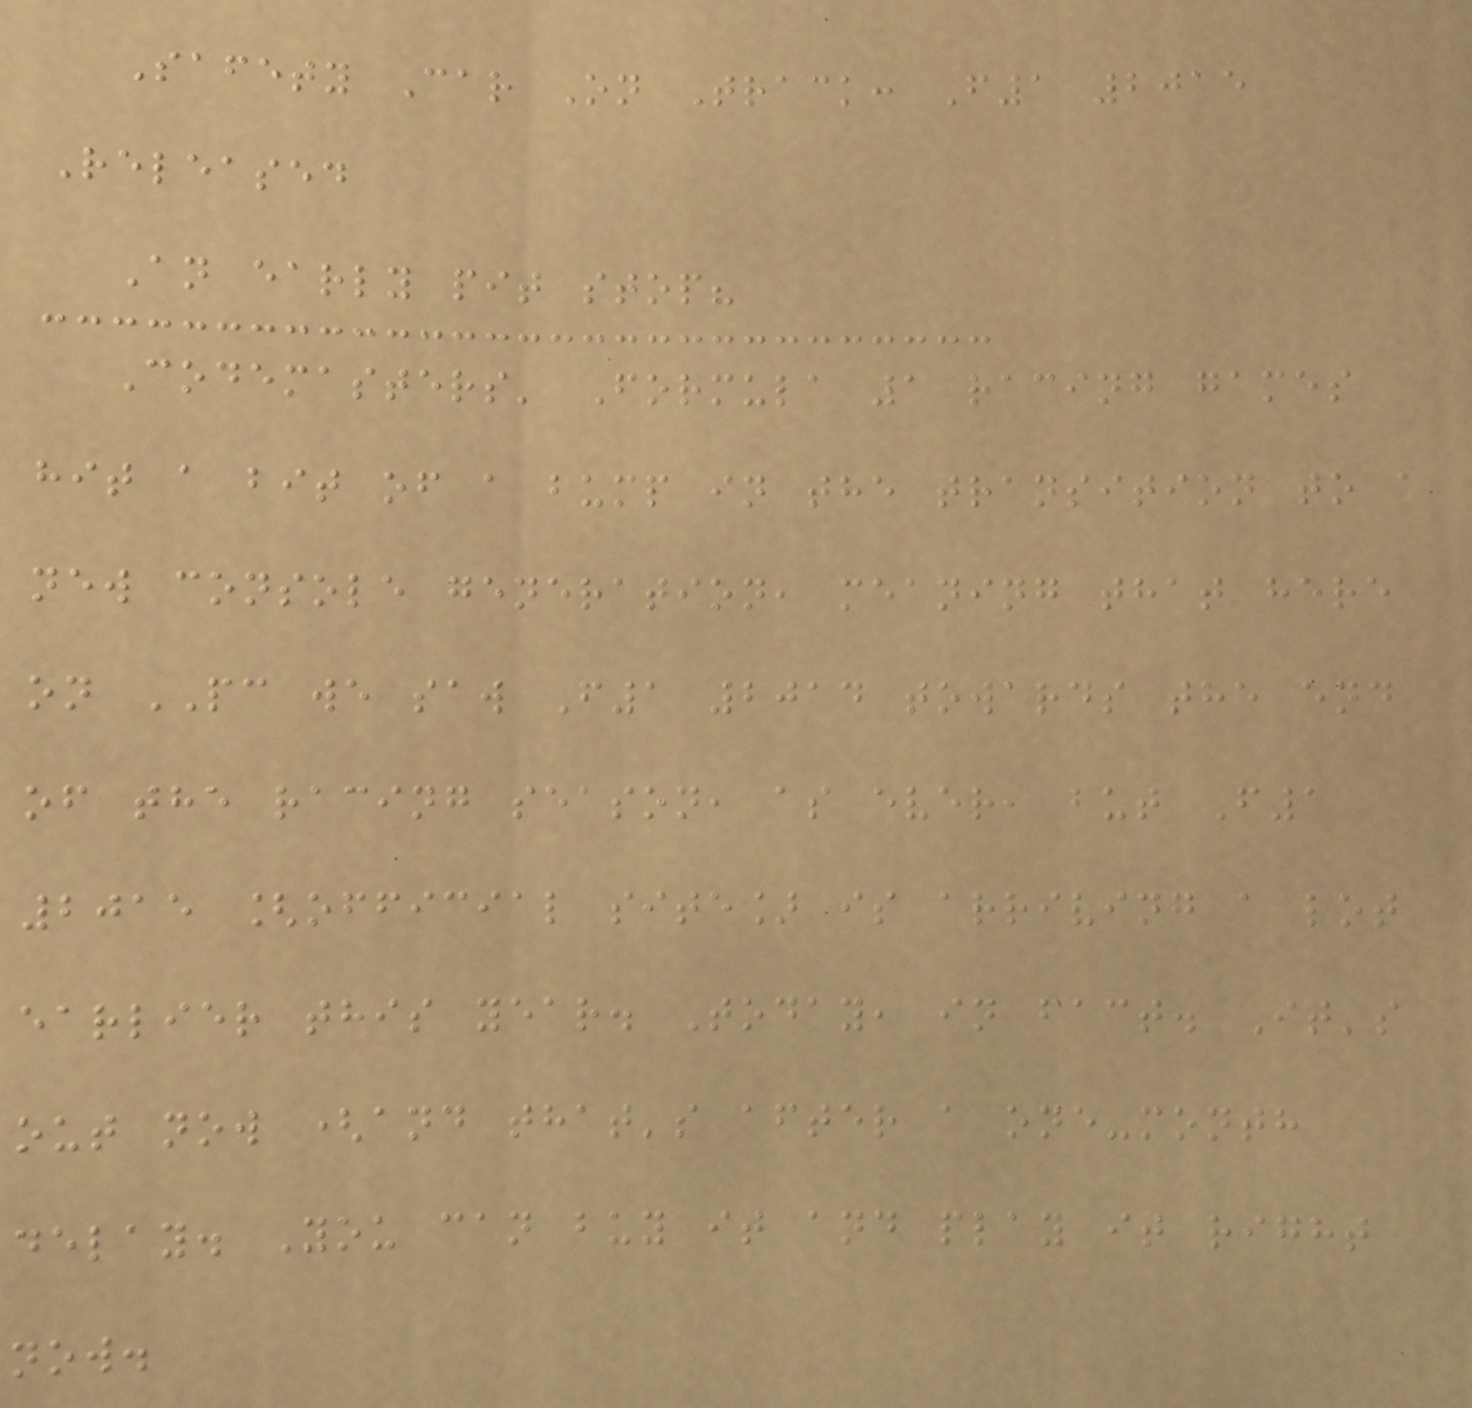Safety Car On Track: F1 2015
Released
An early pit stop?
Codemasters' Formula 1 racing games
hit a bit of a bump in the transition to a
new console generation, meaning that here
on PC we saw F1 2014 towards the end
of the racing season, as ever, but F1
2015 [official site] is arriving a lot
earlier this year. Today, in fact. It's
out now (and that's after a one-month
delay. You can buy it and play it right
now.
